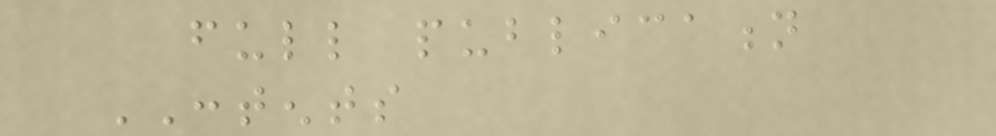full publication
CONTENTS
